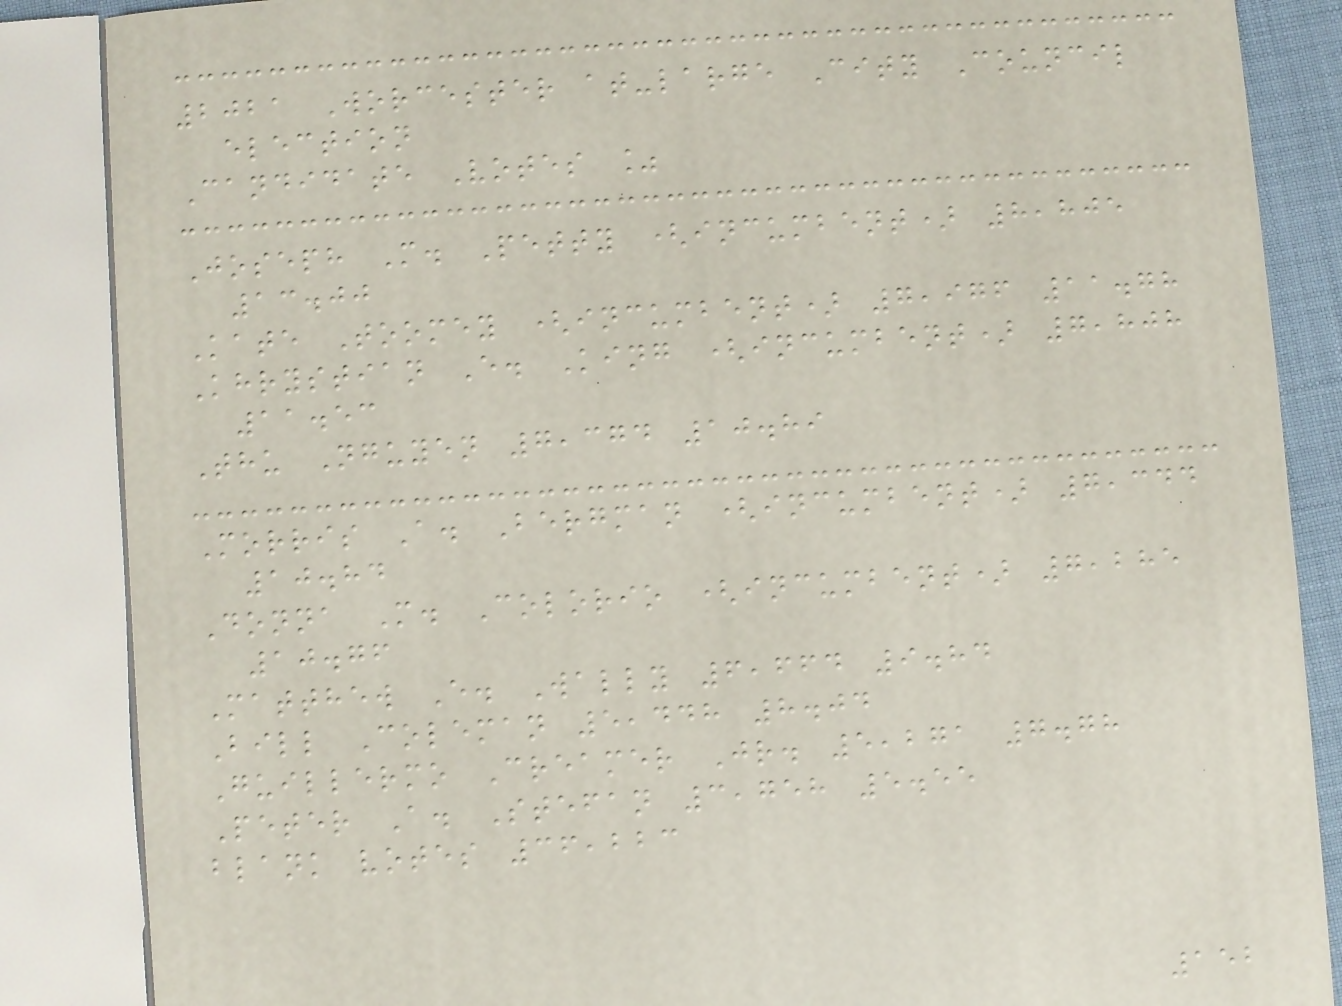2021 Worcester at-large City Council
election
Candidate Votes %
Joseph M. Petty (incumbent) 8,805
13.00
Kate Toomey (incumbent) 7,976 11.78
Khrystian E. King (incumbent) 7,808
11.53
Thu Nguyen 7,374 10.89
Morris A. Bergman (incumbent) 7,344
10.84
Donna M. Colorio (incumbent) 7,285
10.76
Matthew E. Wally 6,664 9.84
Bill Coleman 5,448 8.04
Guillermo Creamer Jr. 5,271 7.78
Peter A. Stefan 3,758 5.55
blank votes 36,223
152
